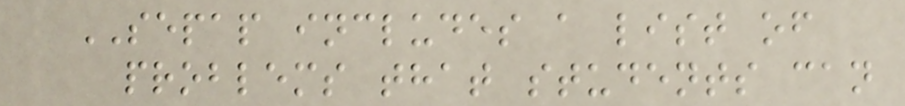SEPAP includes a list of
problems that students can
